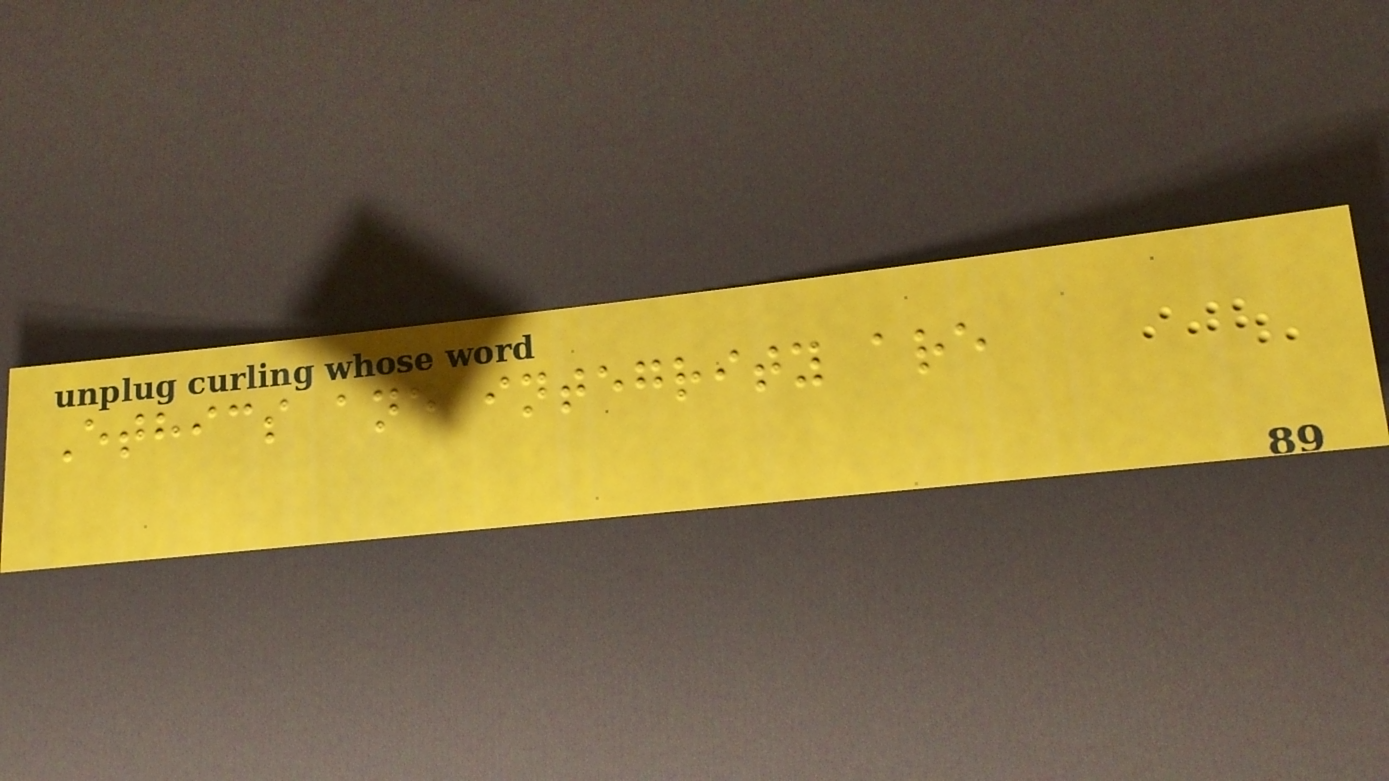Ethics and integrity are
